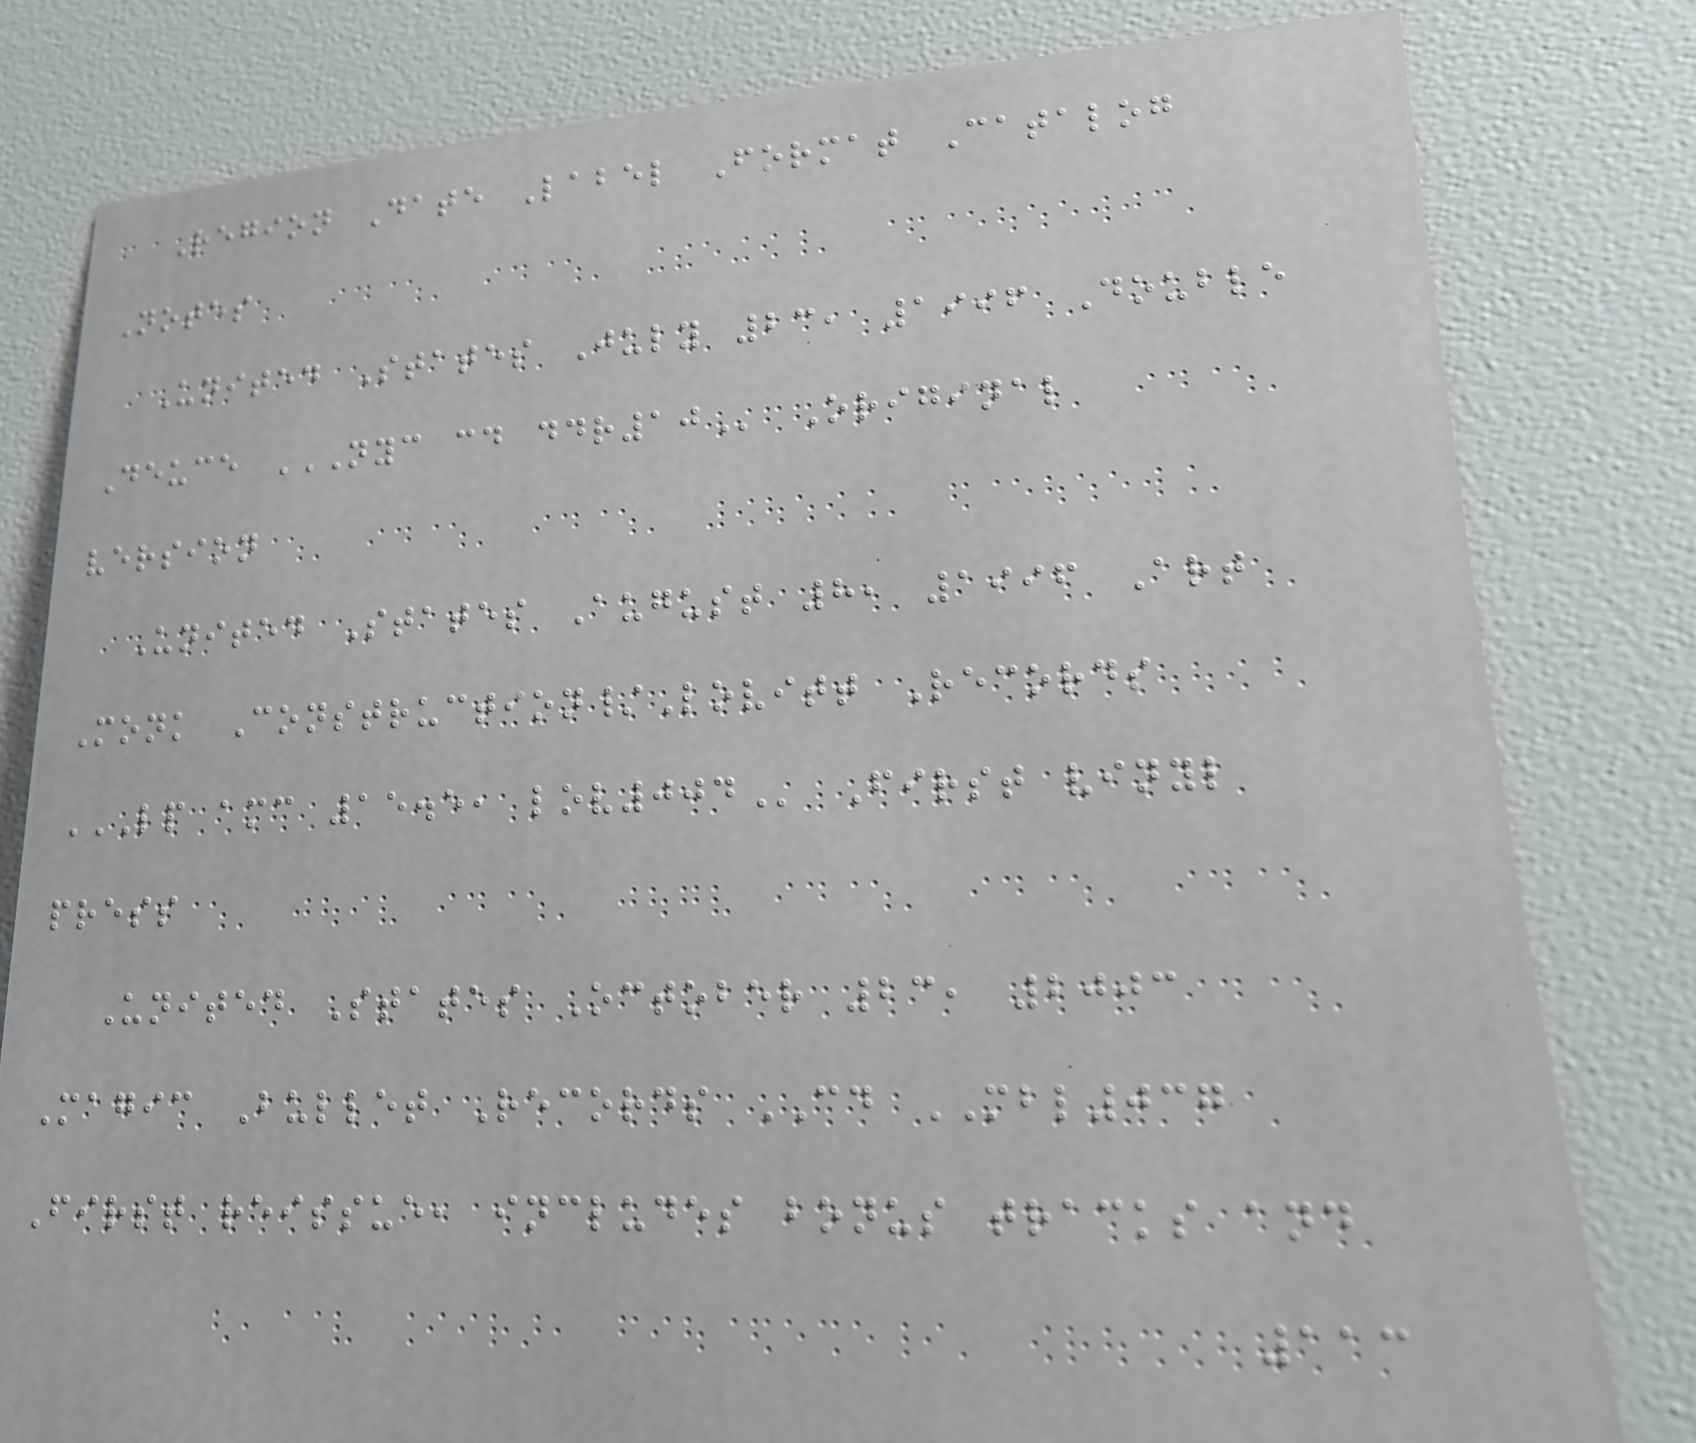Region Date Label Format Catalog
Notes
United States July 23, 1996 Double
Deuce NYC CD DDR10 Original
version
United States August 8, 1996 Art
Monk Construction/Lovitt Records
LP AMC 15.5, LOV004 First vinyl
press
United States October 23, 2003
Magic Bullet Records CD MBL037
First reissue, includes bonus tracks and
113
